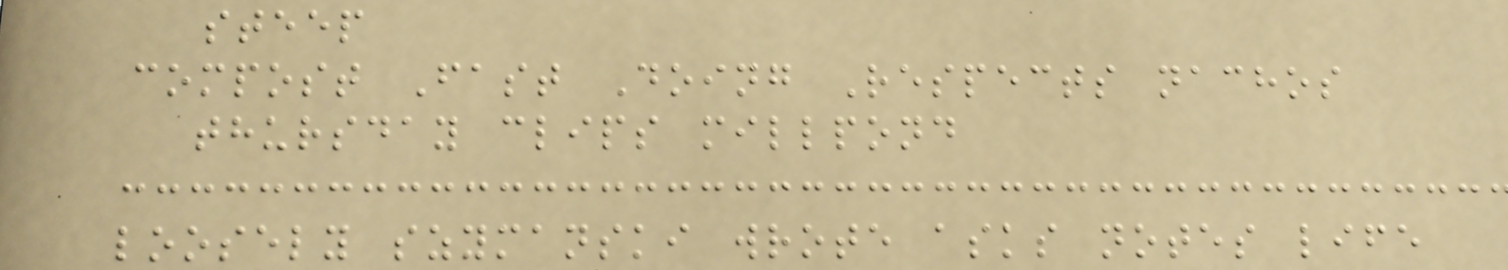steep
compost Fast Doing Respects nachos
thursday clips millpond
loosely szymanski wrote asks notes life
